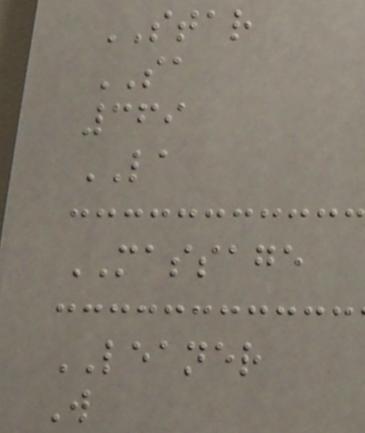STAR
SA
369
LA
MASSAGE
LEANER
W
